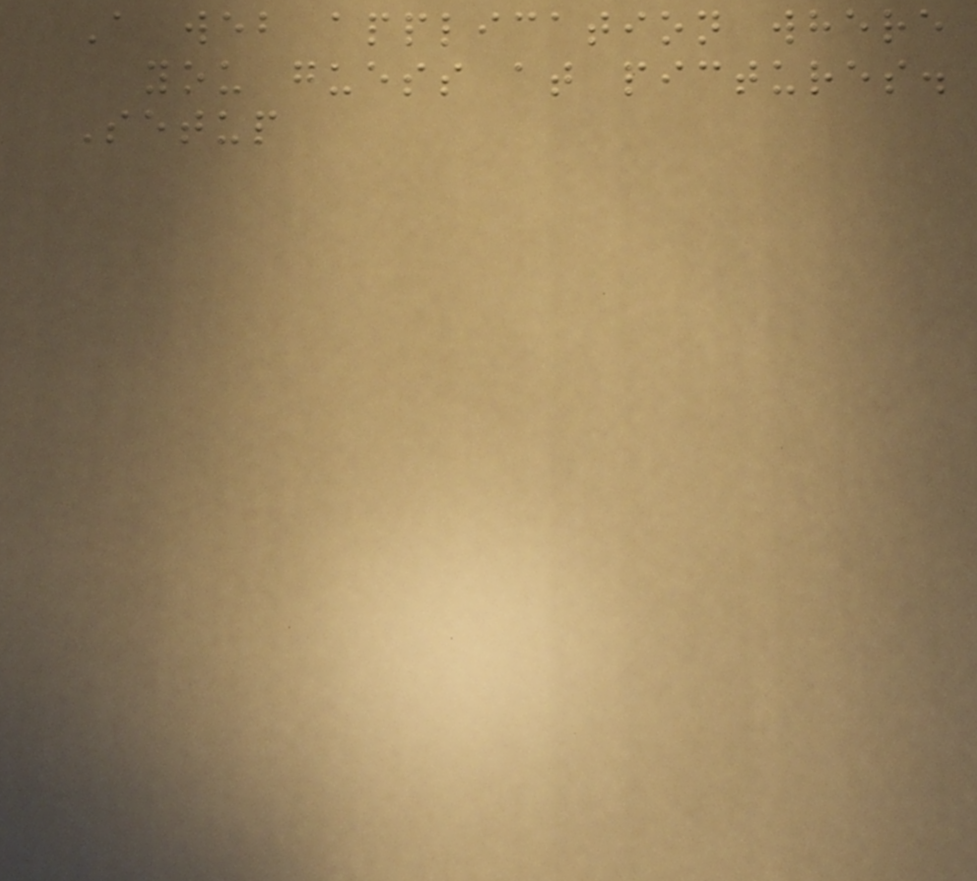A web application where
you guess at pictures.
Setup
